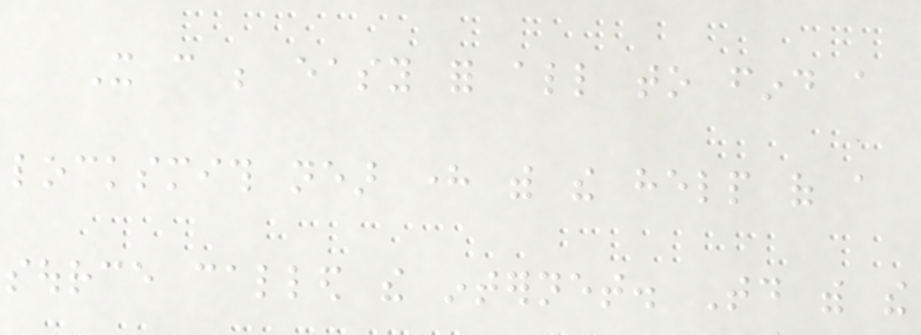It can be easy for all to find a
locksmith near here with the help of a
source called the internet. Today with the
